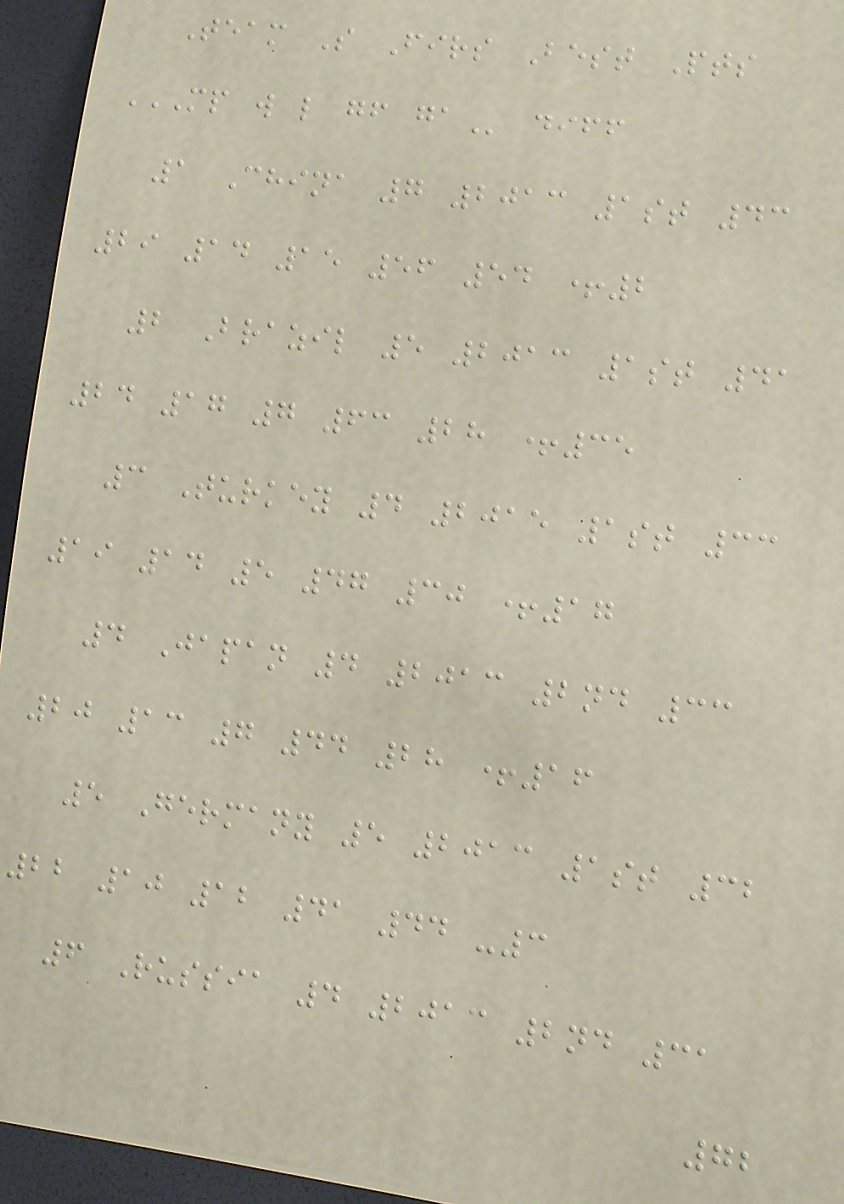Team S Firs Best Pts
MP W L GF GA diff
1 China 7 2013 1st 43
29 14 15 56 54 +2
2 Brazil 5 2013 1st 41
24 17 7 63 28 +35
3 Turkey 4 2015 1st 33
19 14 5 47 30 +17
4 Japan 4 2013 2nd 33
20 13 7 44 28 +16
5 Germany 5 2013 1st 32
22 10 12 41 44 -3
6 Russia 4 2013 2nd 31
72
